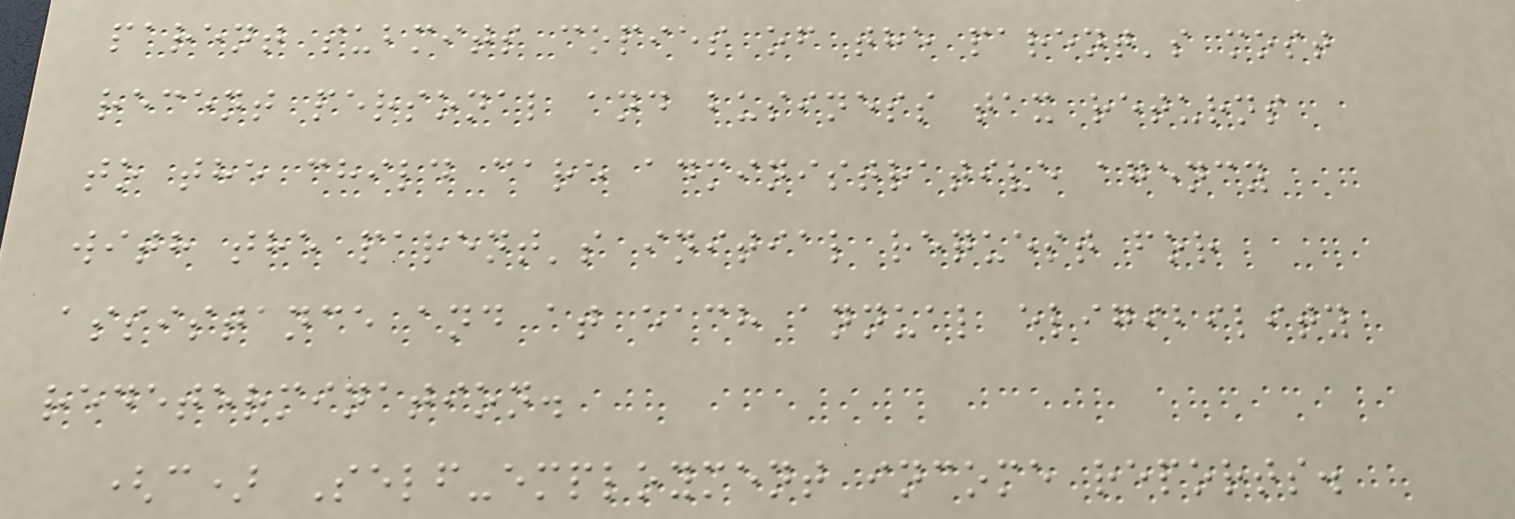parent submits copies of the parent's most
recent personal and business tax returns
to the child care administrative agency
with the parent's initial request for
assistance and at each annual eligibility
redetermination.
(c) Self-employment income reports.
